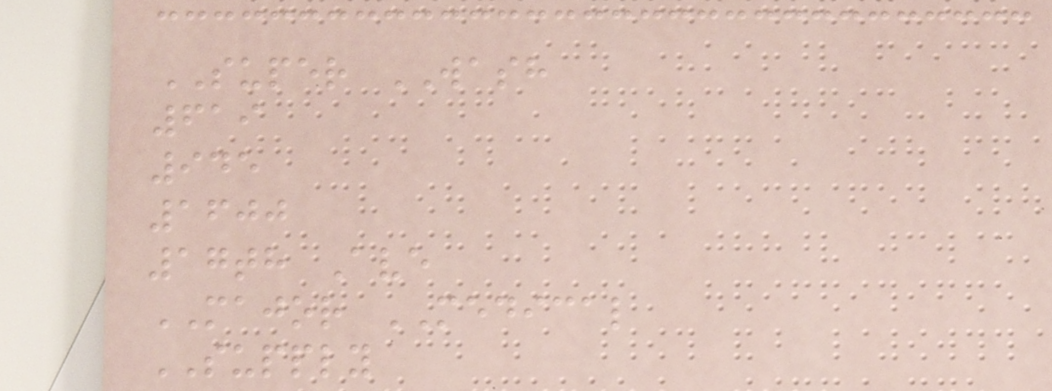SUPER WASH
619
945
1600
17th Ave
MAJOR MEDICAL
SUPPLY
